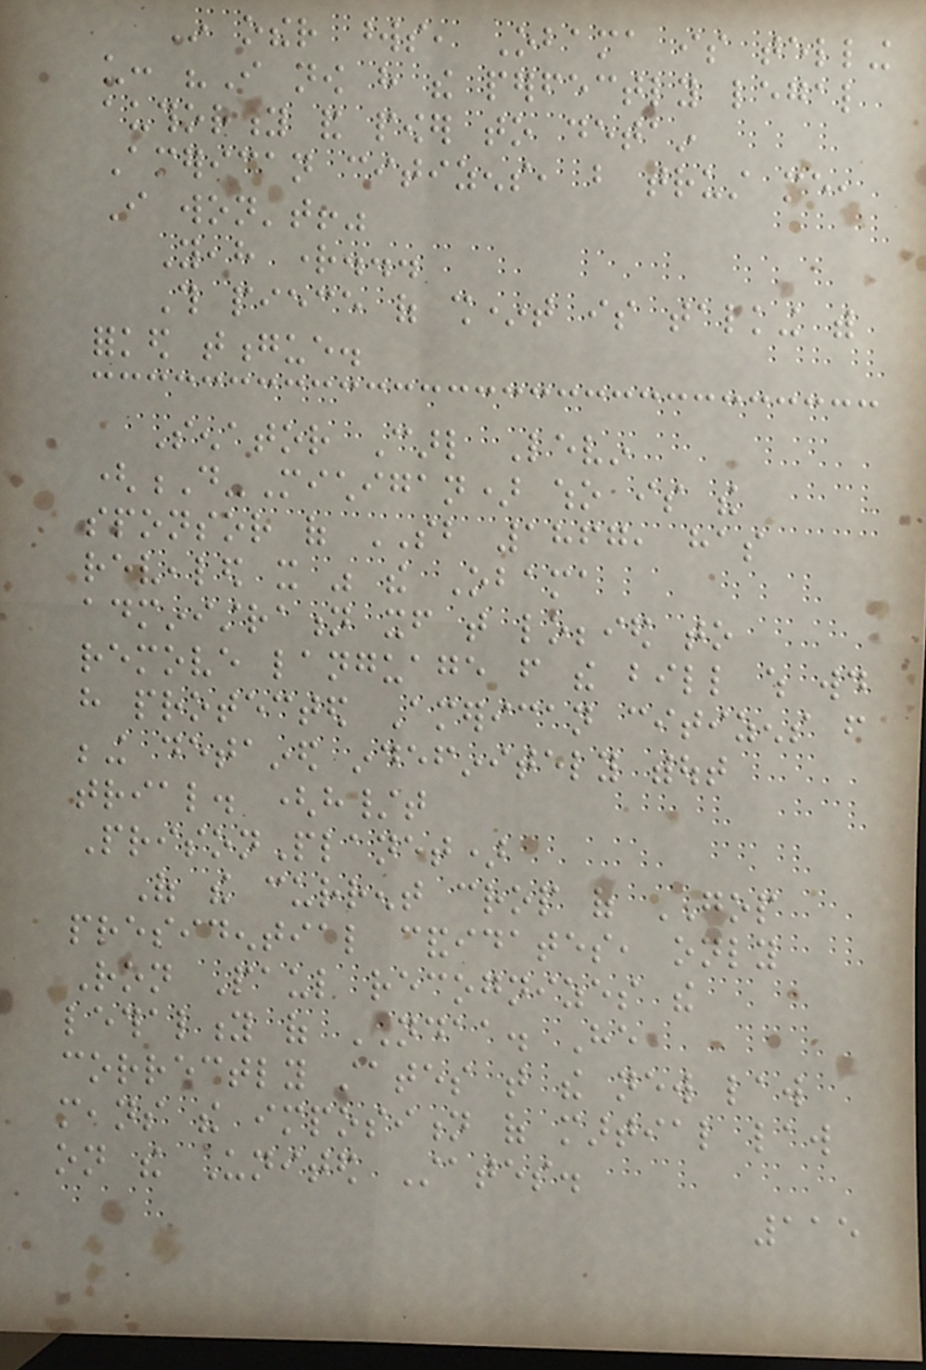In other words, Obama is telling
us: "I now have the perfectly legal
authority and power to detain
American citizens, but trust me,
I won't!"
Yeah right...
This piece of sh*t is talking with
forked tongue.
Senator Carl Levin
(D-Michigan) who is the
sponsor of SB 1867, has
revealed it was the Obama
administration itself that lobbied to
remove language from the bill which would
have protected American citizens from
being detained indefinitely without
trial. (h/t
PrisonPlanet)
Of the current crop of GOP
presidential candidates, only
Ron Paul recognizes the
lethality of NDAA. He
correctly states that the new law
means the imposition of martial law
on the United States.
115
